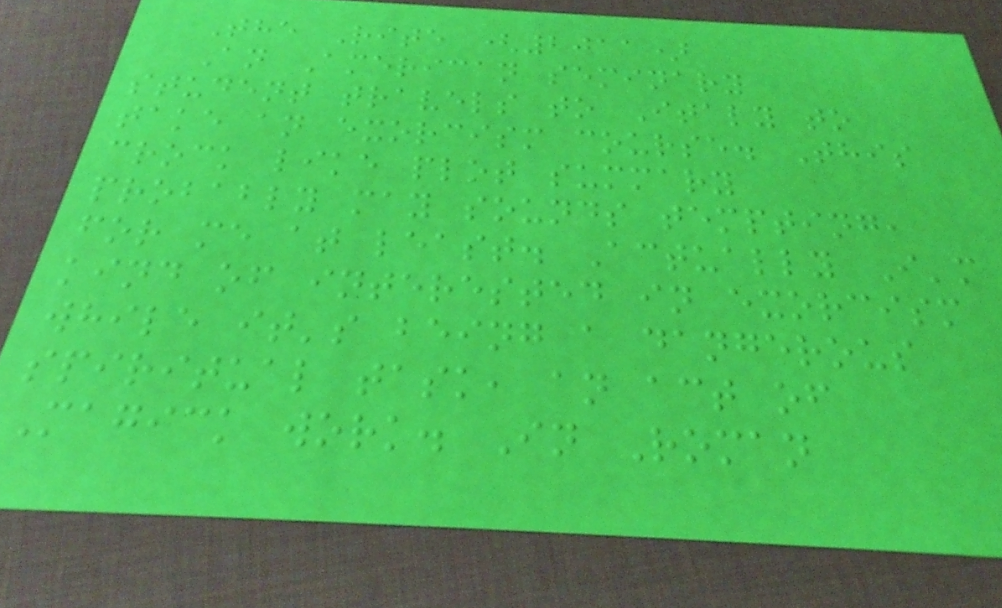The Rite (2011)
An American seminary
student travels to Italy to
take an exorcism course. This
crock like plot summary
probably may sounds tempting,
for me at least. Actually I'm
kind of interested in exorcism
while it's being a dangerous
spiritual task, an act of
Magick work. In Roman
